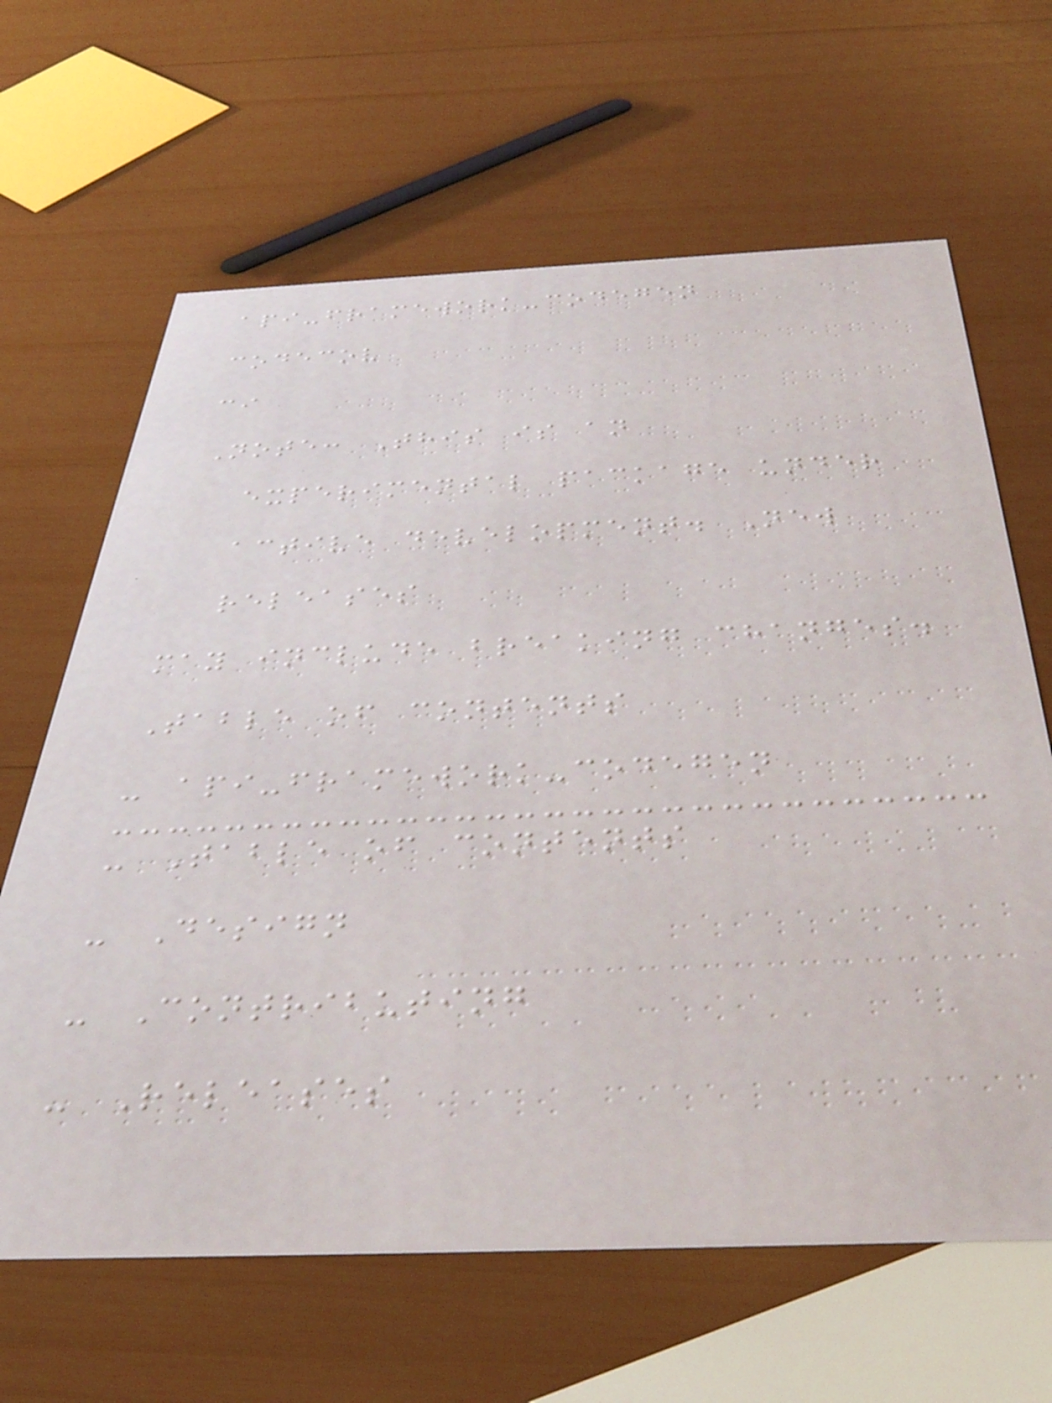api-framework-codegen
codecov
ci
Note: This is an
experimental package under
active development. New
releases
may include breaking changes.
Table of contents
- api-framework-codegen
- Table of contents
- Design
- Contributing
- Releases
